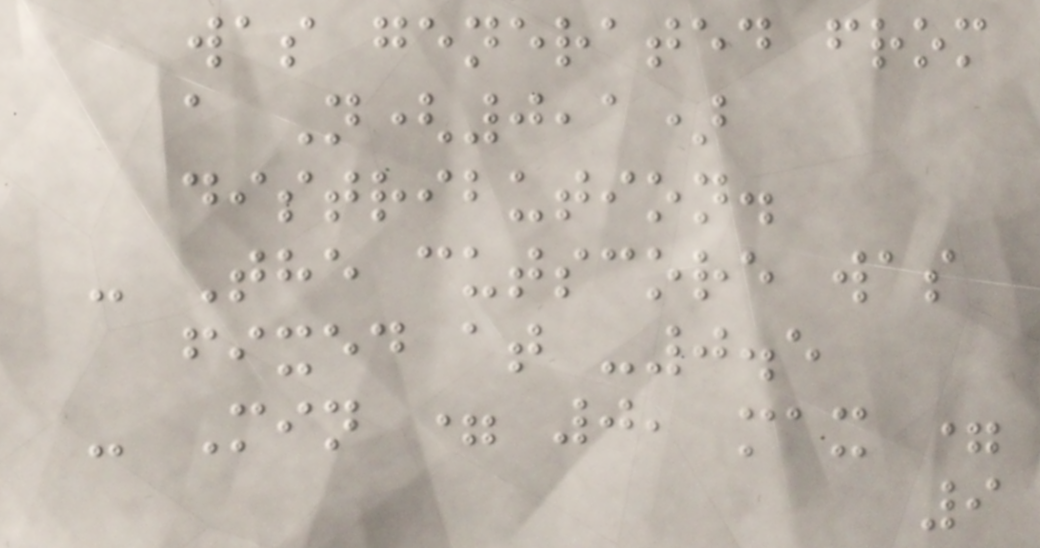was generated from
a N(0,1)
distribution.
- The cutscore was
fixed at -0.5
- Min = 0, max =
9
